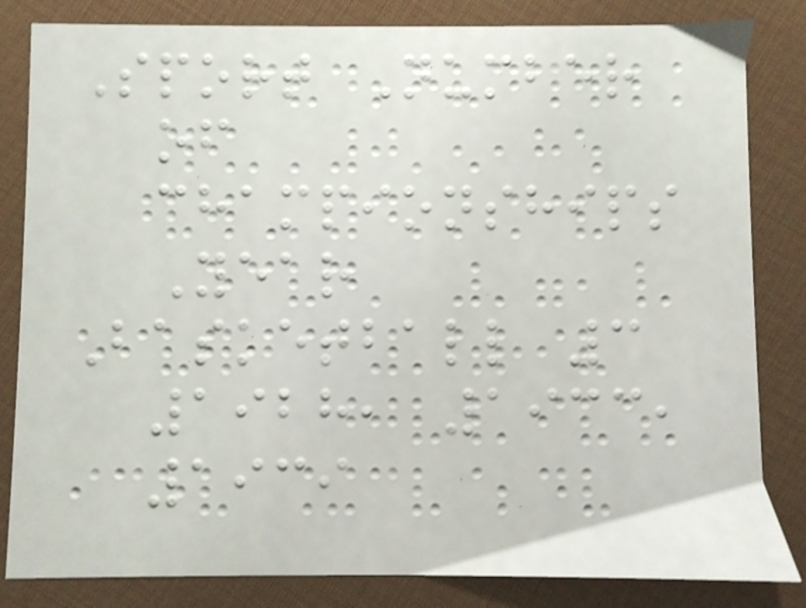Sport Number
of
championships
Year
Basketball 3
1928, 1933,
1939
